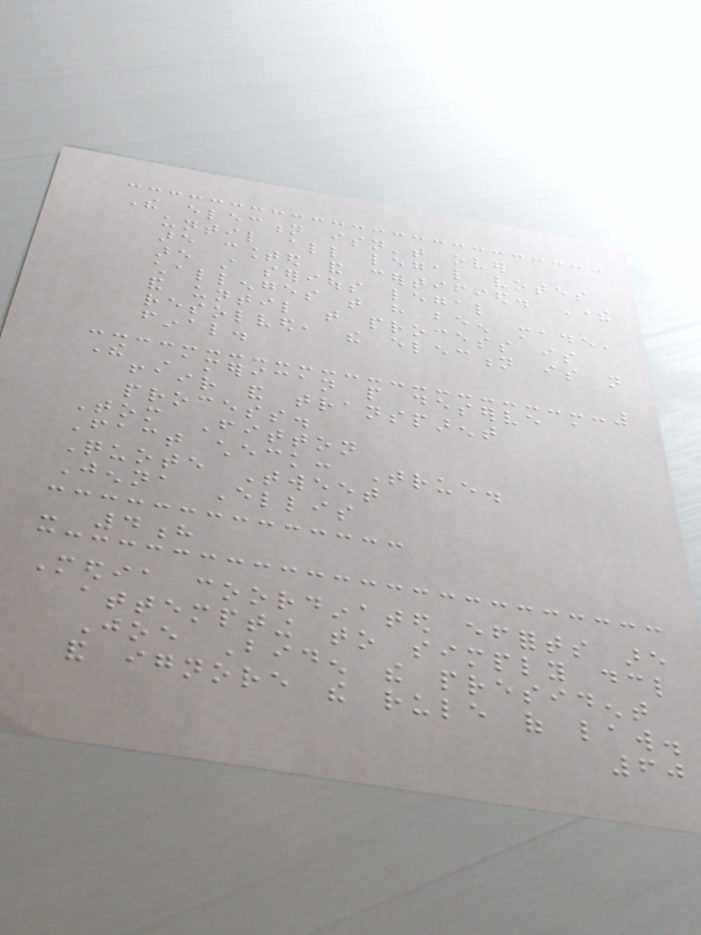The election isn't over
until all legal votes
are counted and certified. There
are still serious legal
challenges that have been made,
and until that process is
resolved, the election is not
final.
The American people deserve a
fair and transparent
process.
Tom Fitton
Fact check: True.
Quote Tweet
Jenna Ellis
- 4h
Media coordinated efforts are
attempting to simply declare
Joe Biden the president
and ignore the rule of law.
60
